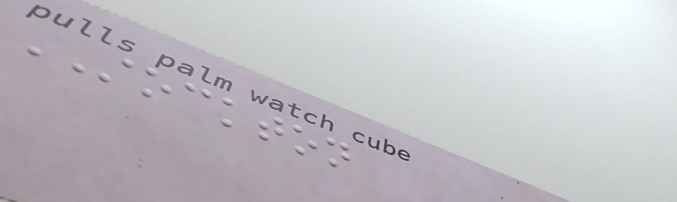STOCKTON
